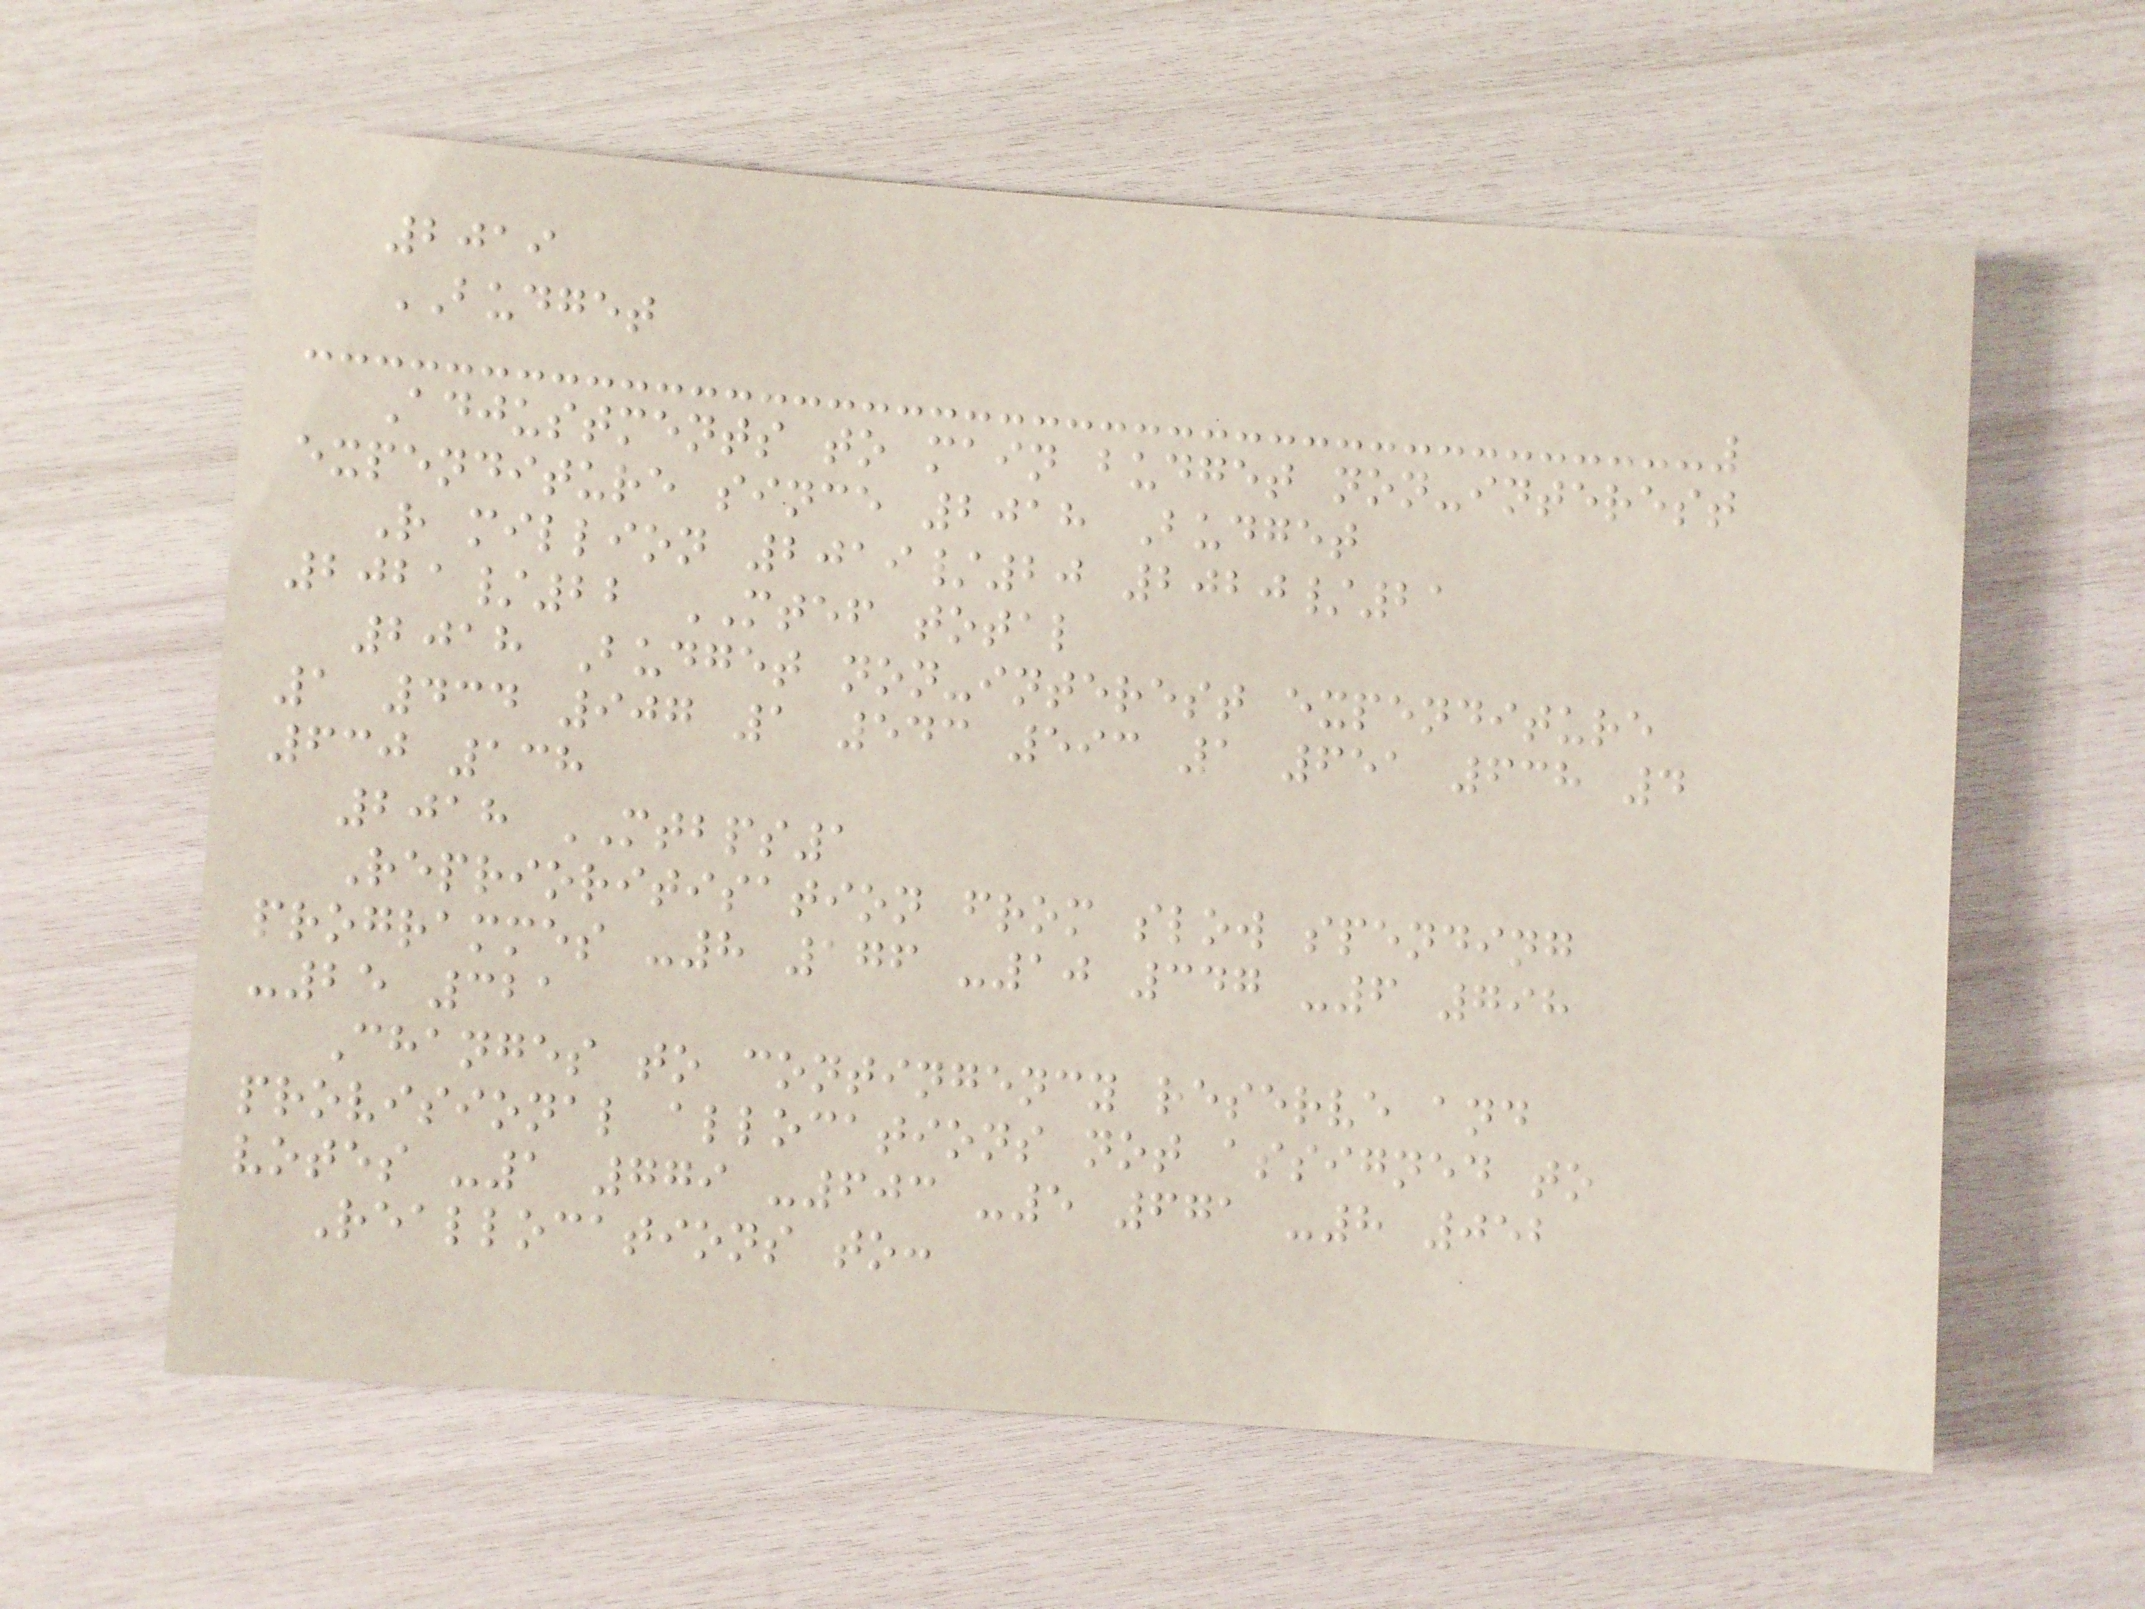2019
BUDGET
Adjustments to main budget non-interest
expenditure since 2018 Budget
R million 2019/20 2020/21
2021/22 MTEF total
2018 Budget non-interest expenditure
1 434 907 1 543 593 1 651 638 4
630 138
2018 MTBPS1
Reprioritisation from slow spending
programmes -8 176 -10 347 -6 798
-25 321
Changes to contingency reserve and
provisional allocations not assigned to
votes -1 779 -603 -5 671 -8 052
Reallocations to:
